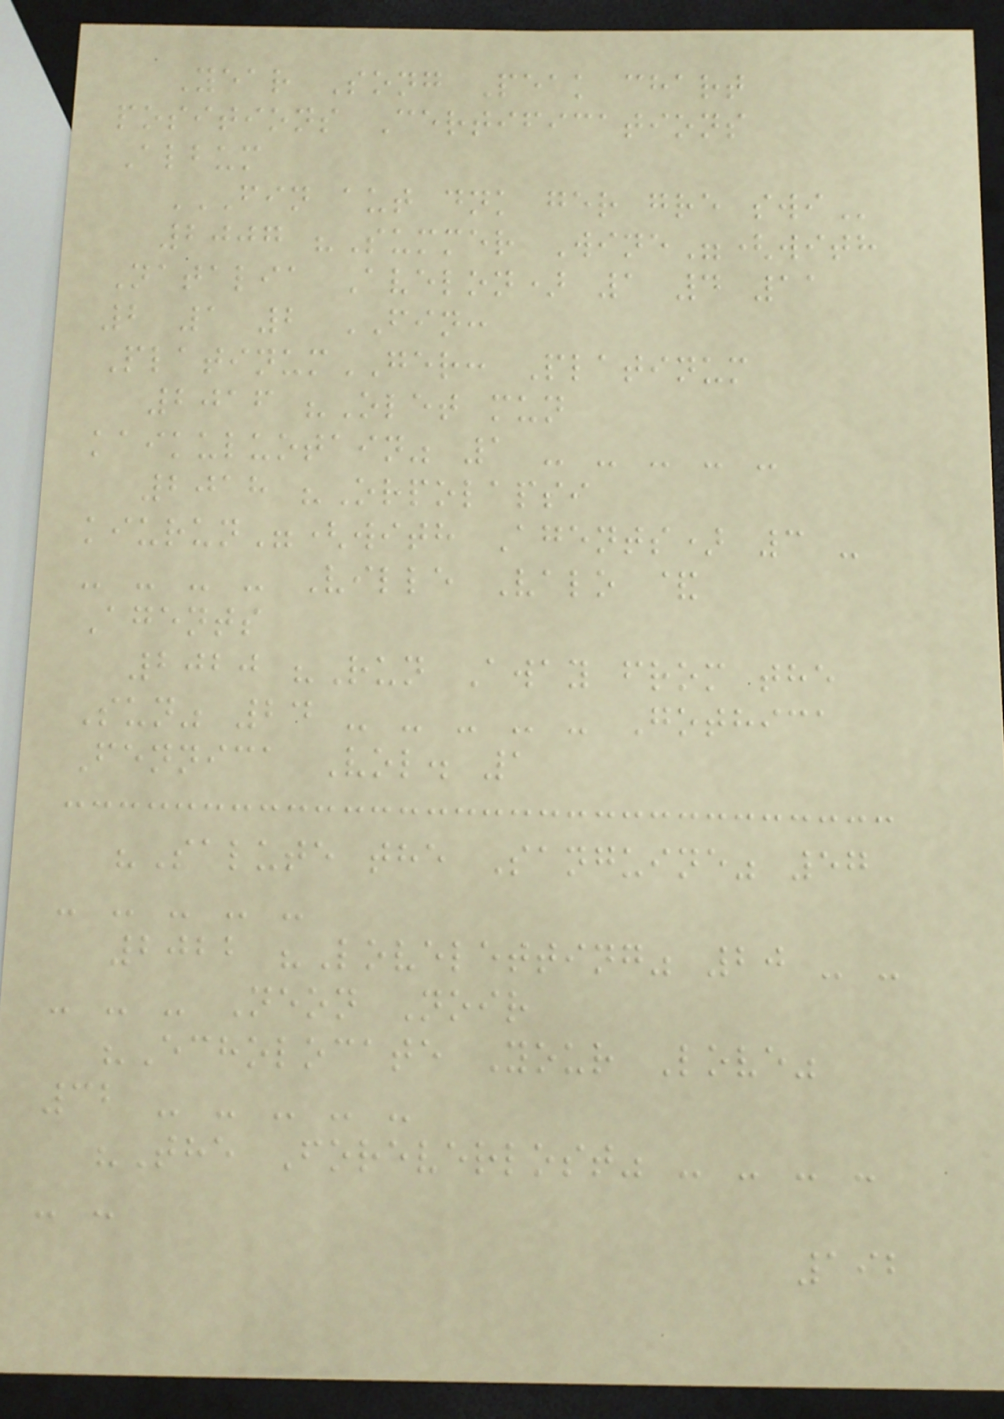Year Song Peak chart
positions Certifications
Album
FIN AUT DNK GER GRE SWI
2007 "Summer Wine"(with
Natalia Avelon) 1 4 11
2 1 2 FIN:
PlatinumGER: Platinum
2016 "Olet mun
kaikuluotain" 1 - - - - -
2018 "Orpolapsi
kiurun"(with Agents) 3 -
- - - - Ville Valo &
Agents
2020 "Run Away from the
Sun" 24 - - - - - Gothica
Fennica Vol. 1
"Salute the Sanguine" 57
- - - - -
2022 "Loveletting" 20 - -
- - - Neon Noir
"Echolocate Your Love"
32 - - - - -
"The Foreverlost" - - - -
- -
192
